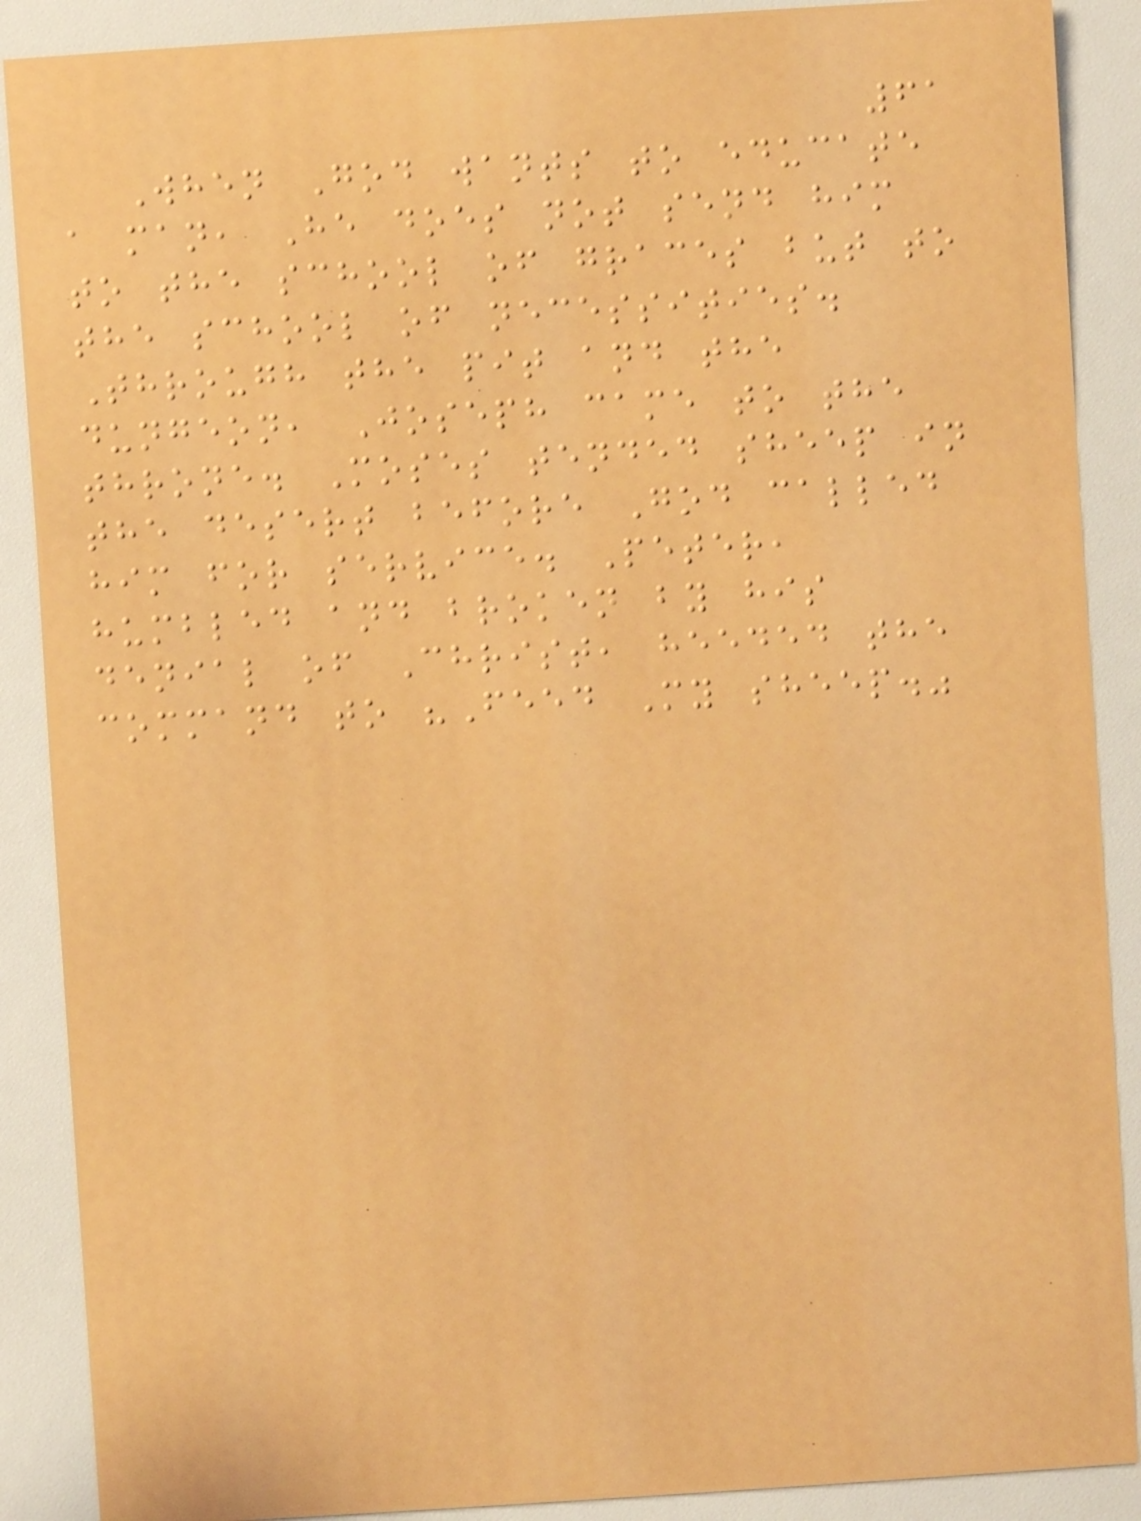61
When God wants to educate
a man, He does not send him
to the school of graces but to
the school of necessities.
Through the pit and the
dungeon, Joseph came to the
throne. Moses tended sheep in
the desert before God called
him for service. Peter,
humbled and broken by his
denial of Christ, heeded the
command to "Feed My sheep."
